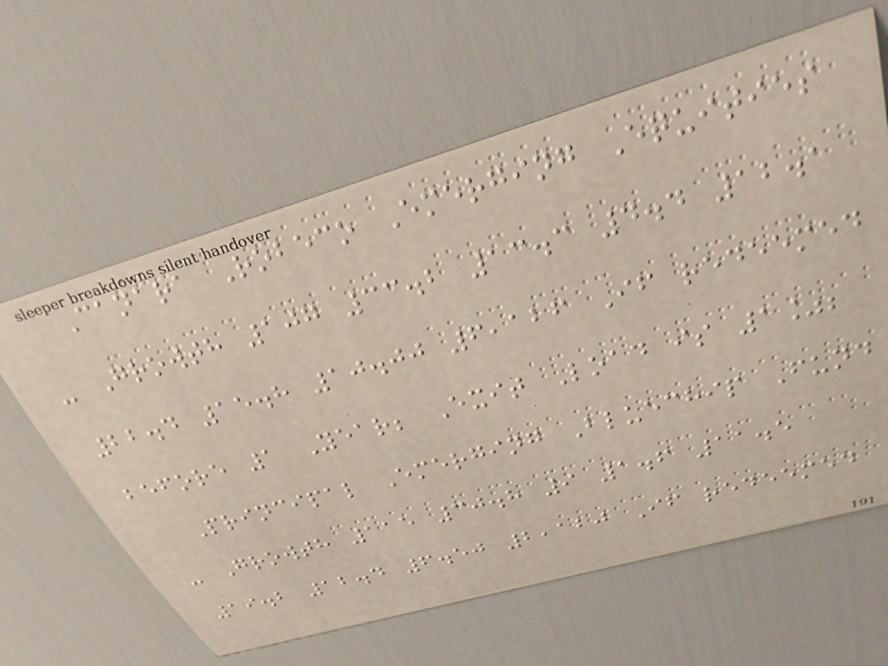Canara Robeco Emerging Equities
- Growth 107 33.2 13.3 4.4 12.1
22.4 15.8 10.00 6,126 If redeemed
before 1 Year; Exit Load is 1%;
Principal Emerging Bluechip Fund
- Growth 115 30.8 9 1.6 11.5
19.2 12.4 6.50 2,120 If redeemed
